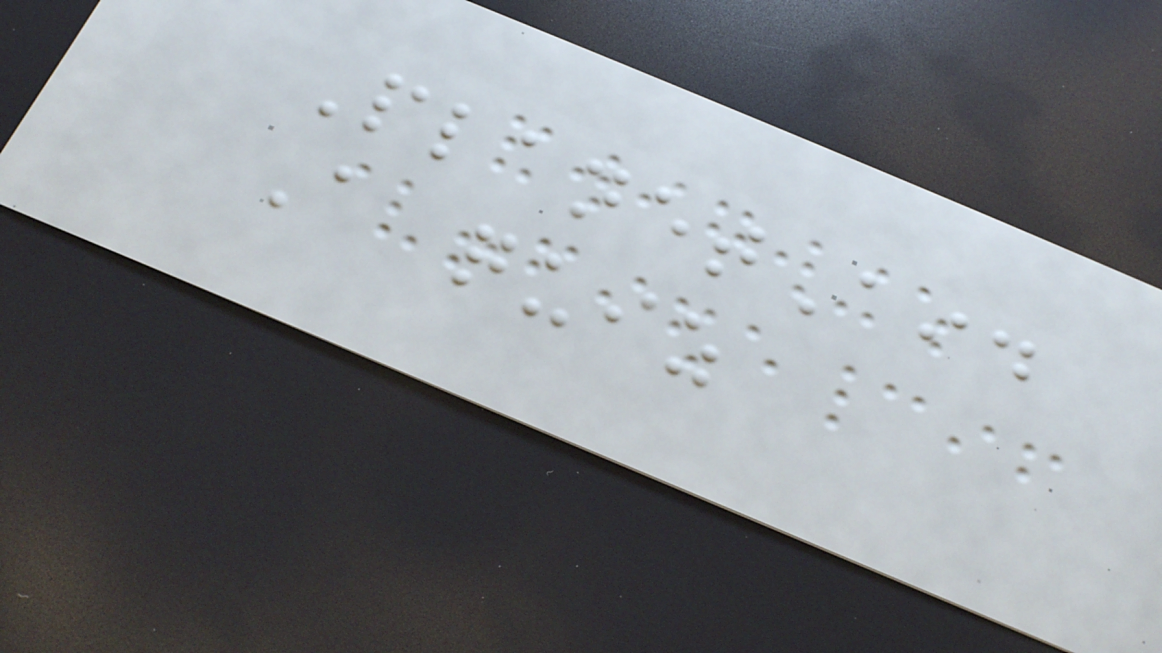PlanetAid
A quiz
